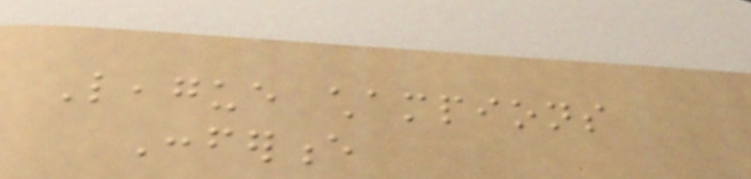League champions
Conference
